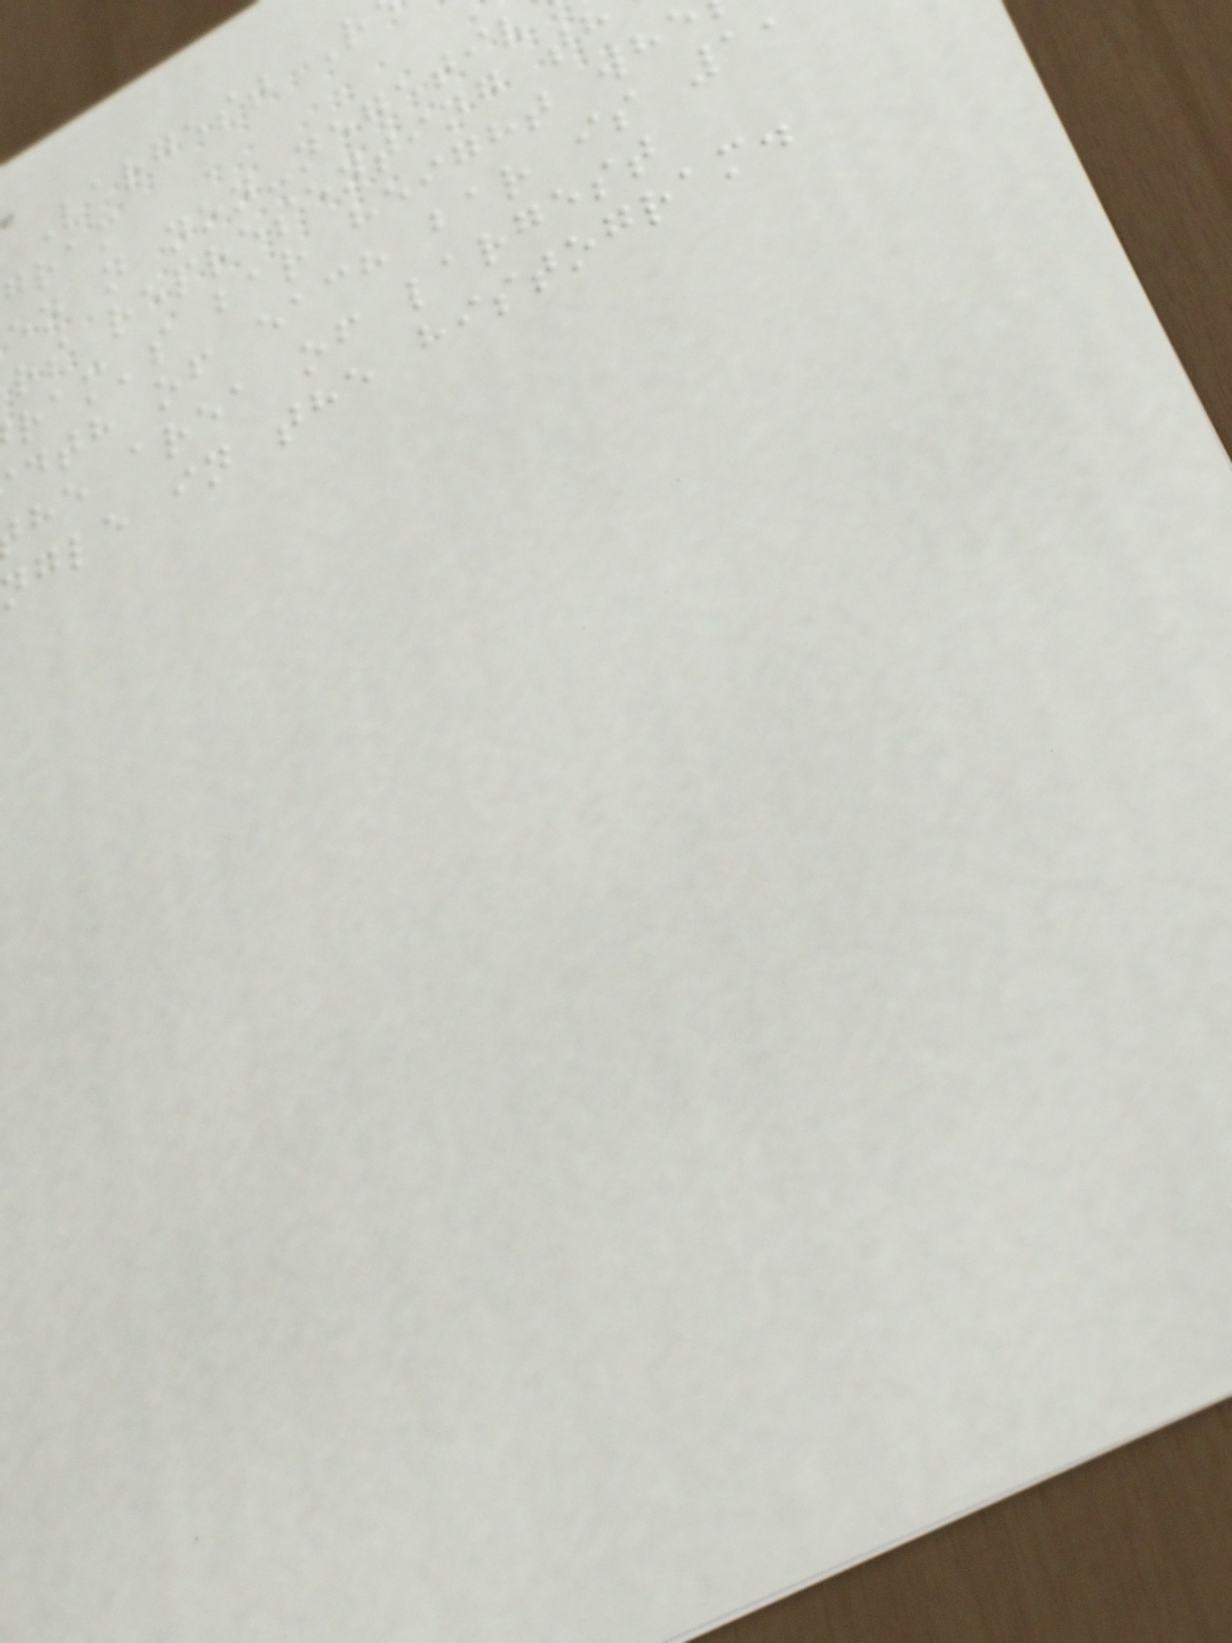Largest R
gram
en n non-negativ
rs representing th
ram's bar height whe
dth of each bar is 1
he area of largest
ngle in the histogram.
